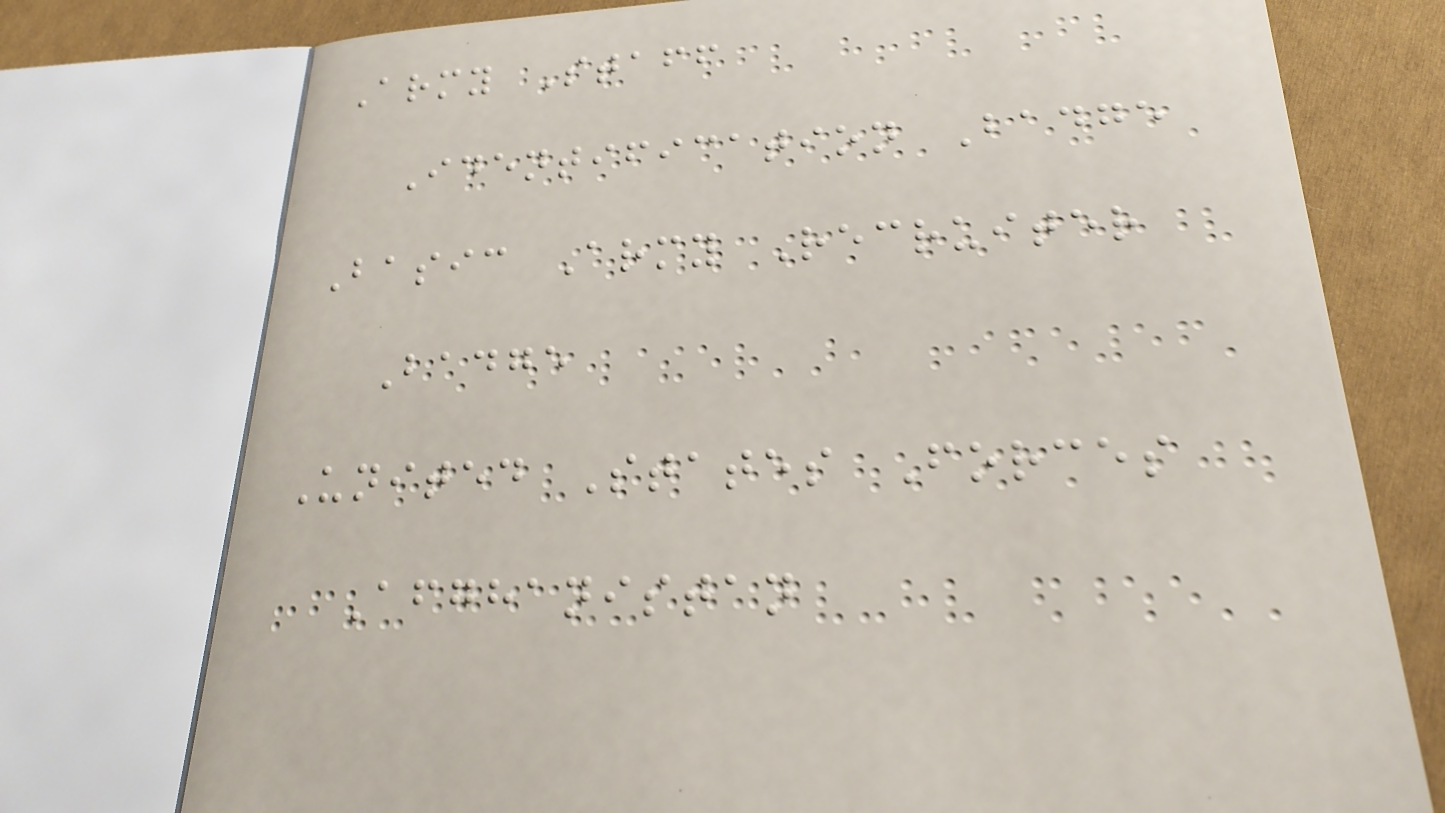Army Staff
Identification Badge
Basic Army Recruiter
Badge
United States Forces
Afghanistan
